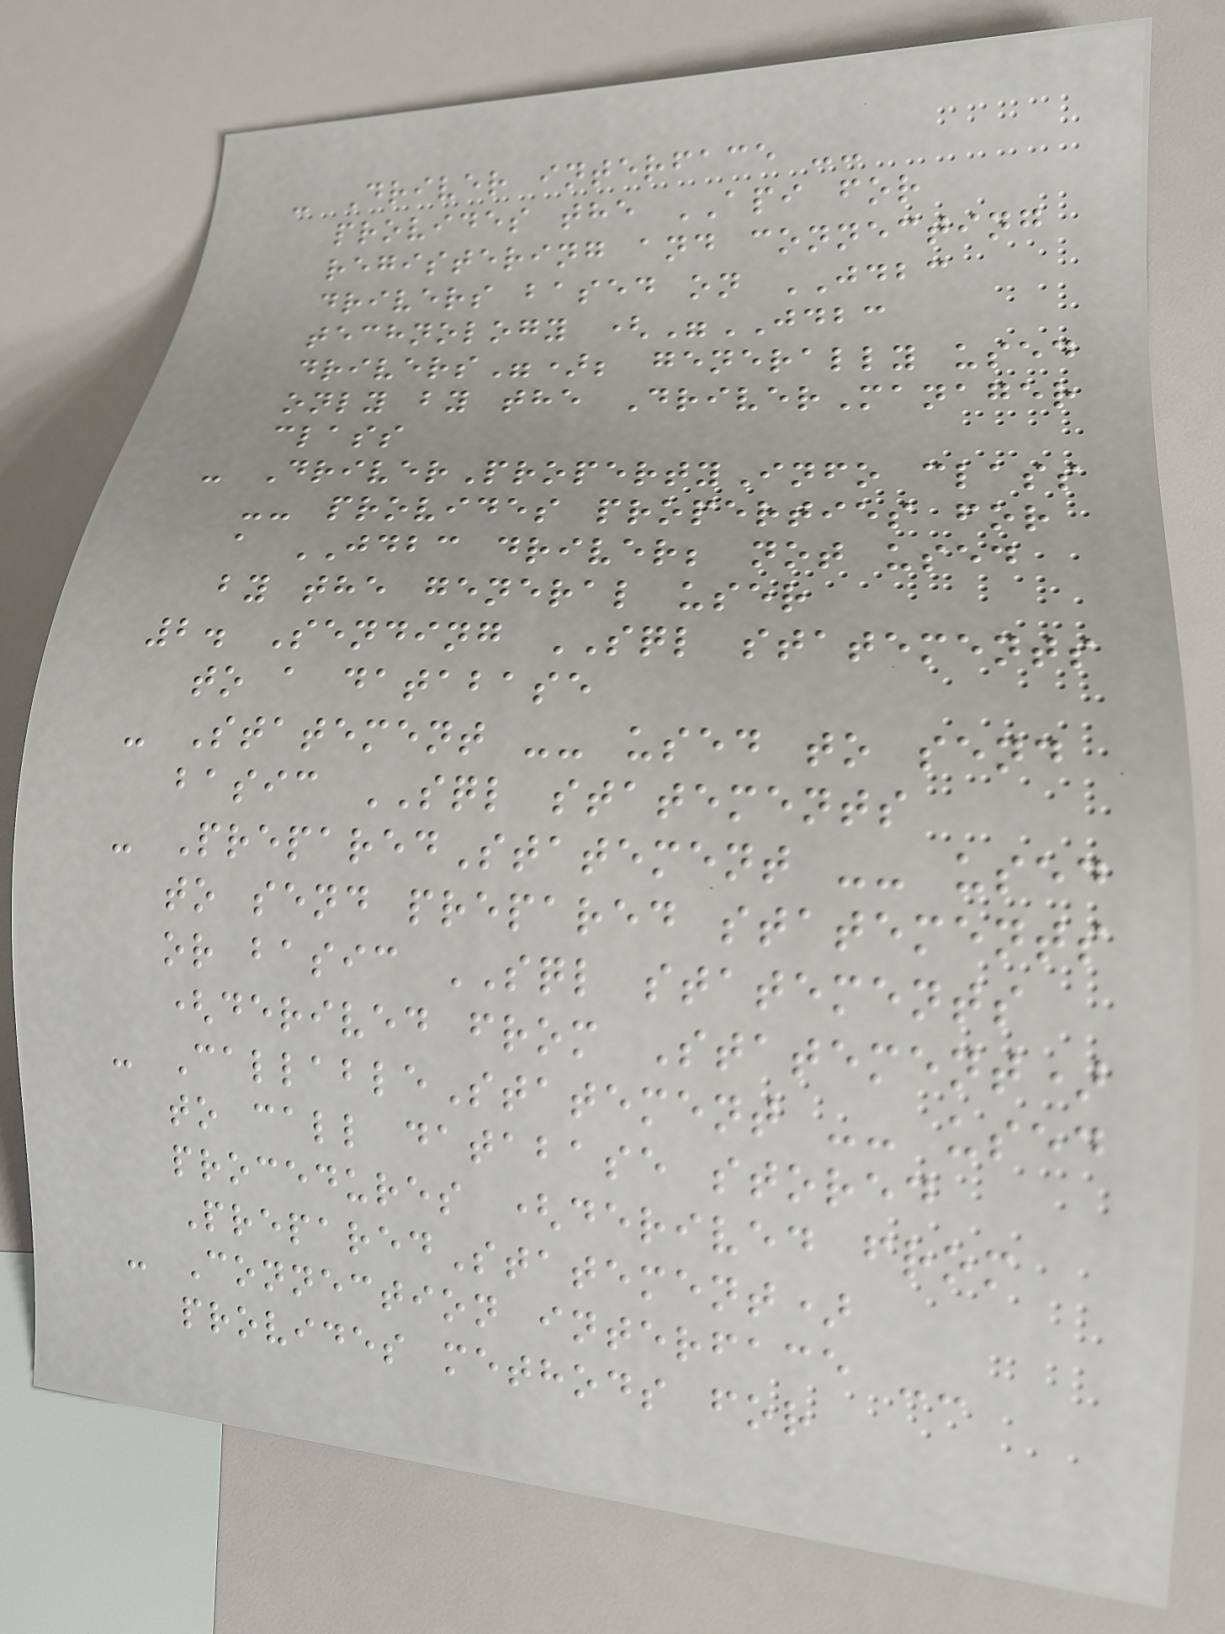- Driver interface --
provides the API for
registering and connecting
drivers based on JDBC
technology ("JDBC
drivers"); generally used
only by the DriverManager
class
- DriverPropertyInfo class
-- provides properties for
a JDBC driver; not used
by the general user
2. Sending SQL statements
to a database
- Statement -- used to send
basic SQL statements
- PreparedStatement -- used
to send prepared statements
or basic SQL statements
(derived from Statement)
- CallableStatement -- used
to call database stored
procedures (derived from
PreparedStatement)
- Connection interface --
provides methods for
